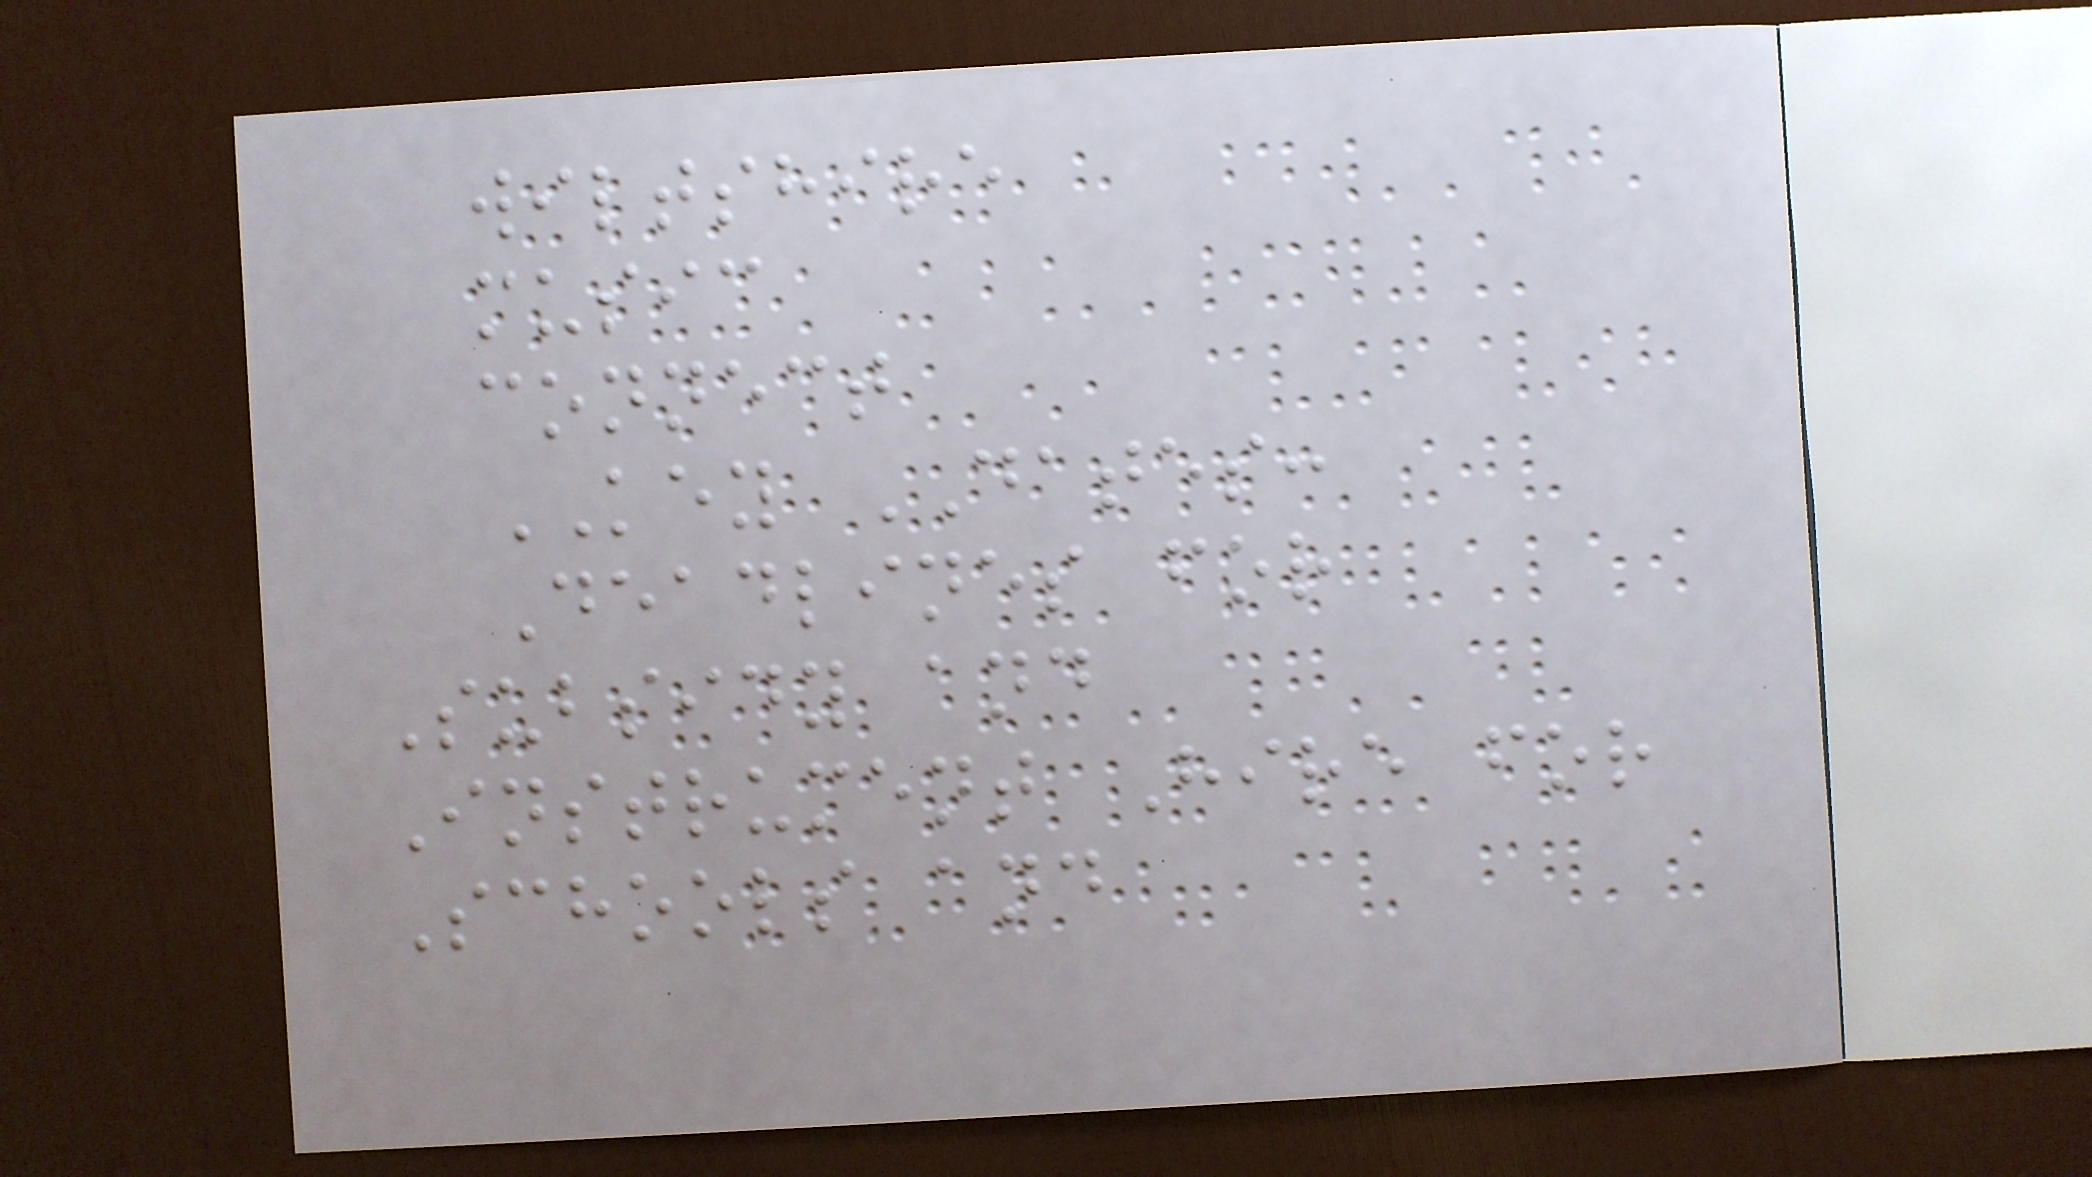wiltshire
music
connect
KEY DATES:
Deadlines for
Subsidy and
Instrument Hire for
Schools and
